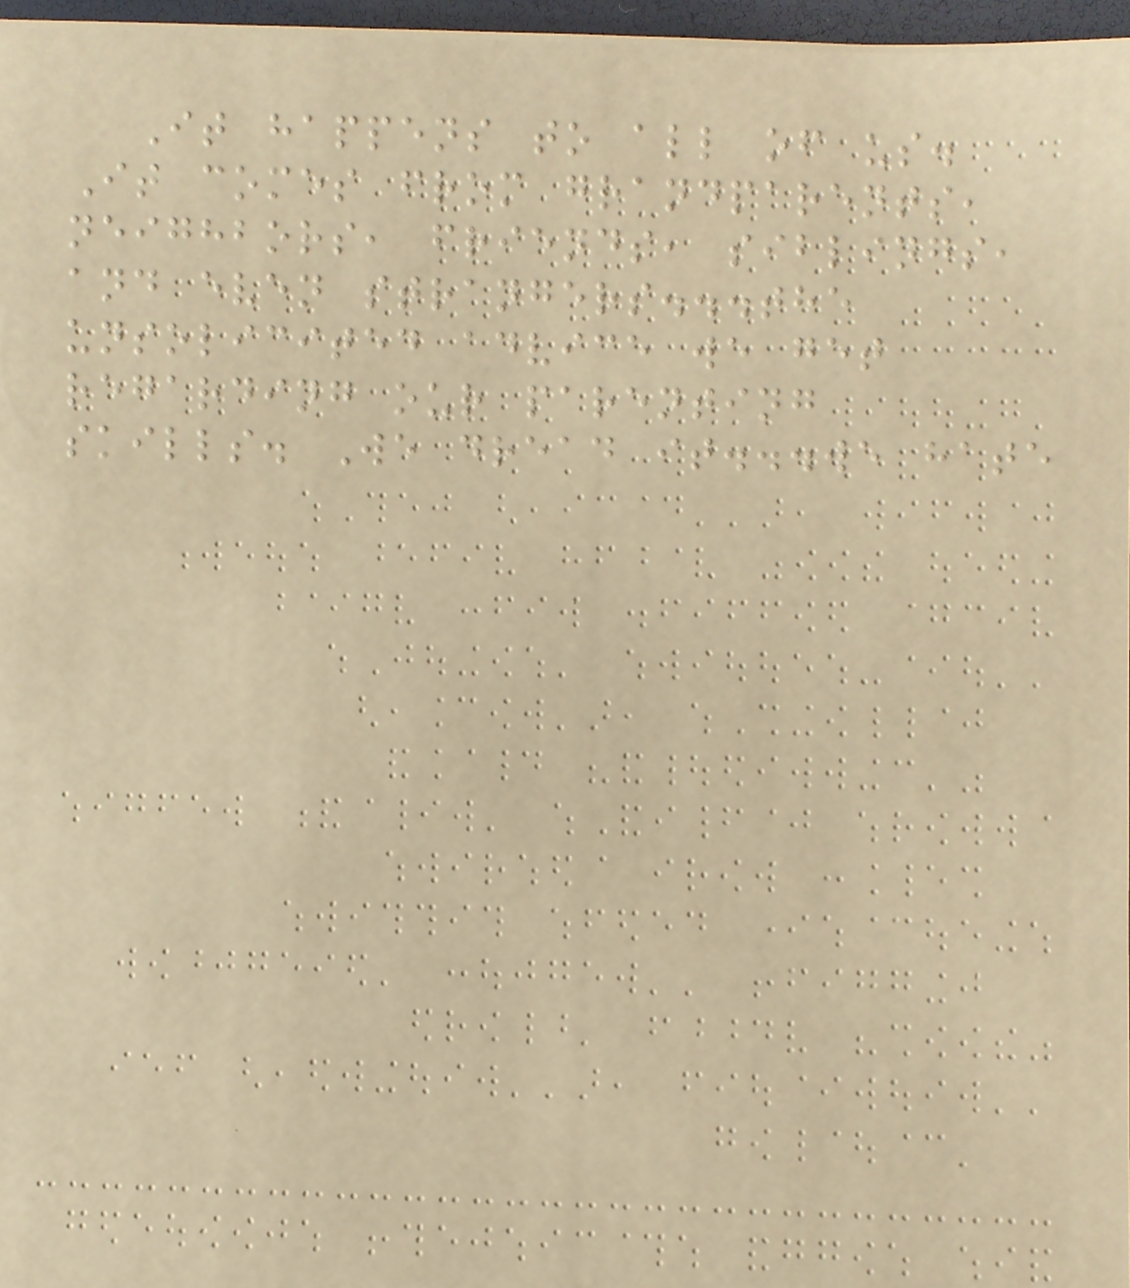It happens to all of us.
It comes from grandparents,
neighbors, friends, siblings,
and even strangers...the
unsolicited advice we get
regarding our parenting
skills. We dread it...we hate
